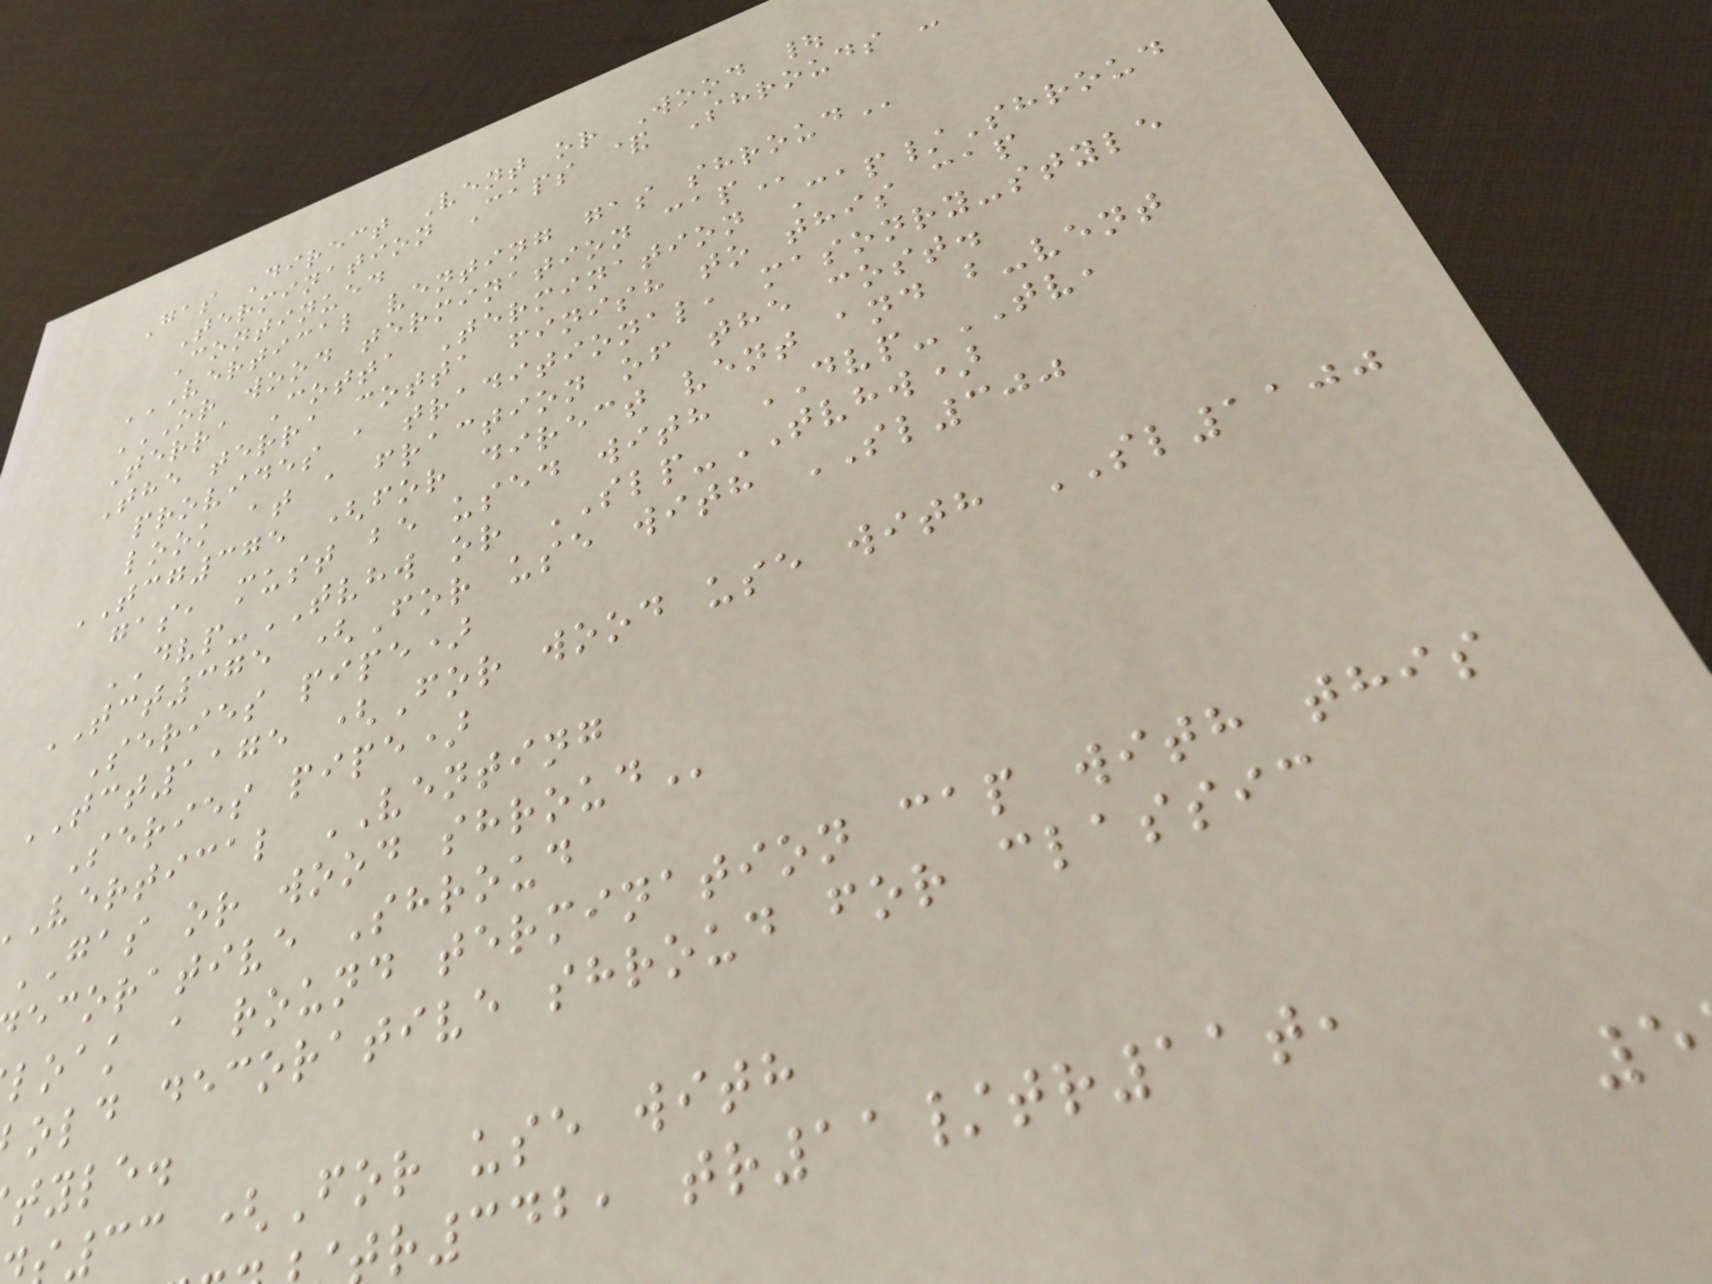Gas Direct Vent or Wood |
Termination Caps & Shrouds -
Continued
VERTICAL VENTING GAS SHROUD
OR WOOD TERMINATION CAP
Terra Cotta Termination Cap/Shroud
The terra cotta finish to this cap
provides a traditional, masonry-style
look at a fraction of the cost.
TCG375 (for direct vent and b-vent
gas, must be used with DVP-TV,
DVP-TVHW or SLP-TVHW)
TCT375 (For use with SL300
Series pipe)
TCT1175 (For wood use with SL1100
Series pipe)
vertical VENTING
GAS or wood
ecorative Shroud
loak a round termination cap with this
old decorative shroud for classic
tyle.
33 (For use with
r342, tr11/tr11t,
